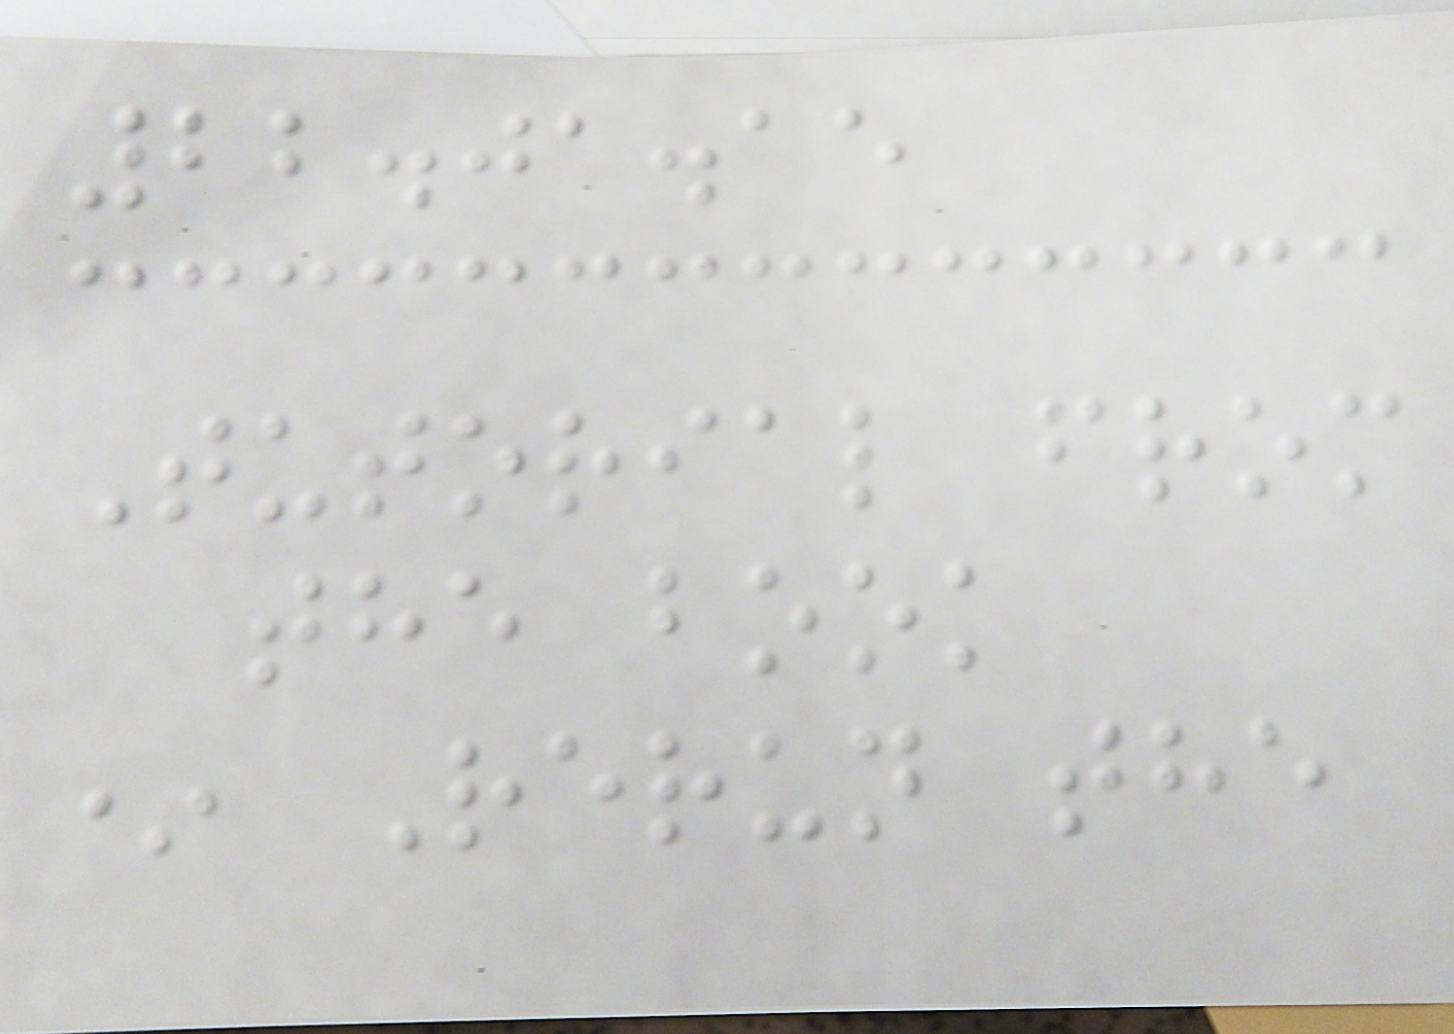22.01.15
Tutorial from
the book
* Rerun the
